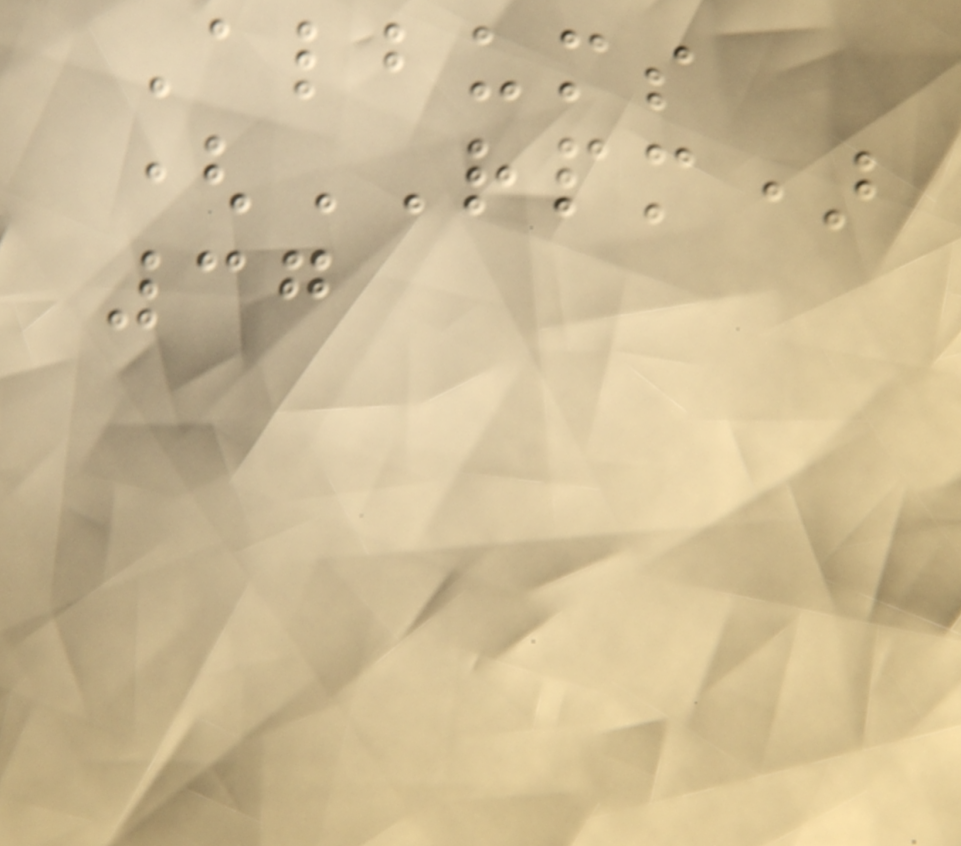Albums
(RPM)
37
